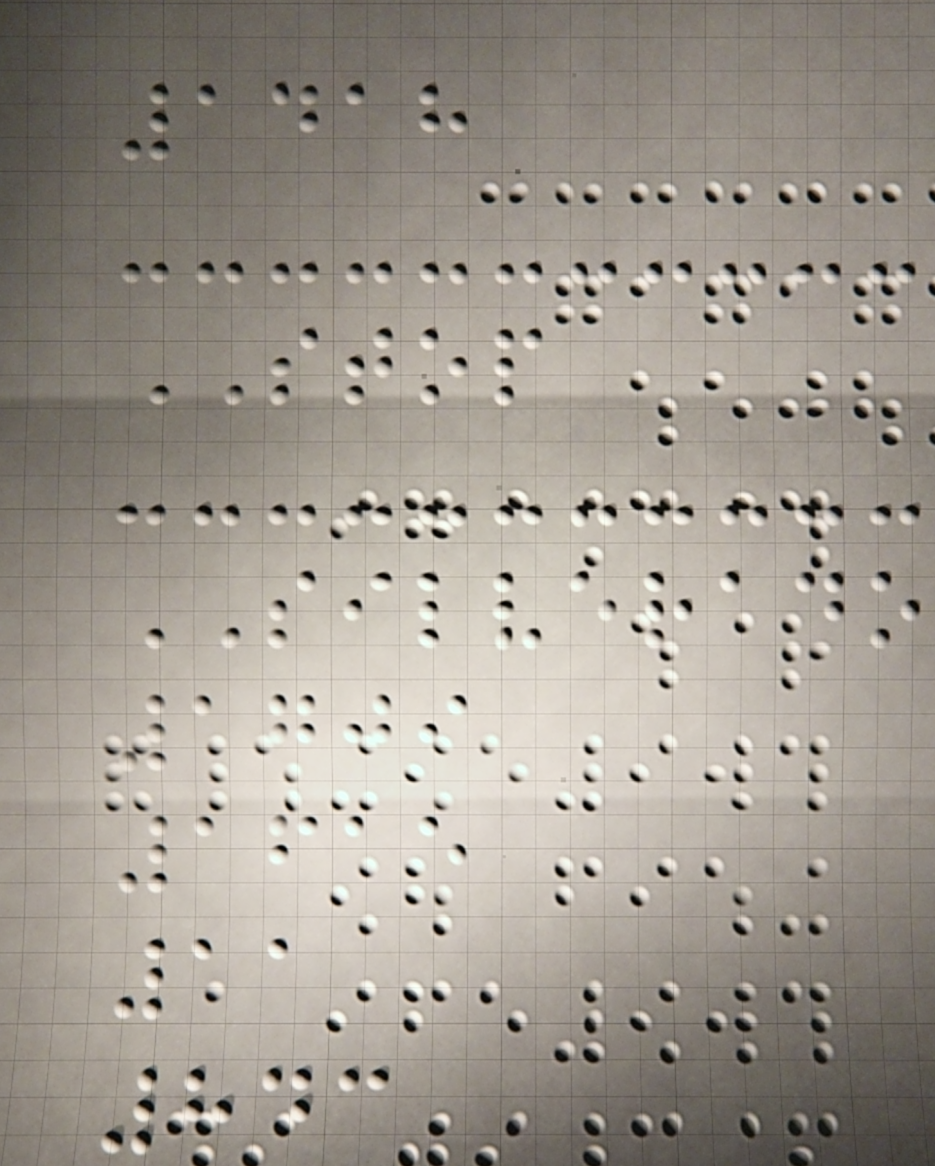1418
STOP
SILVERADO
1709
1615
11
843
